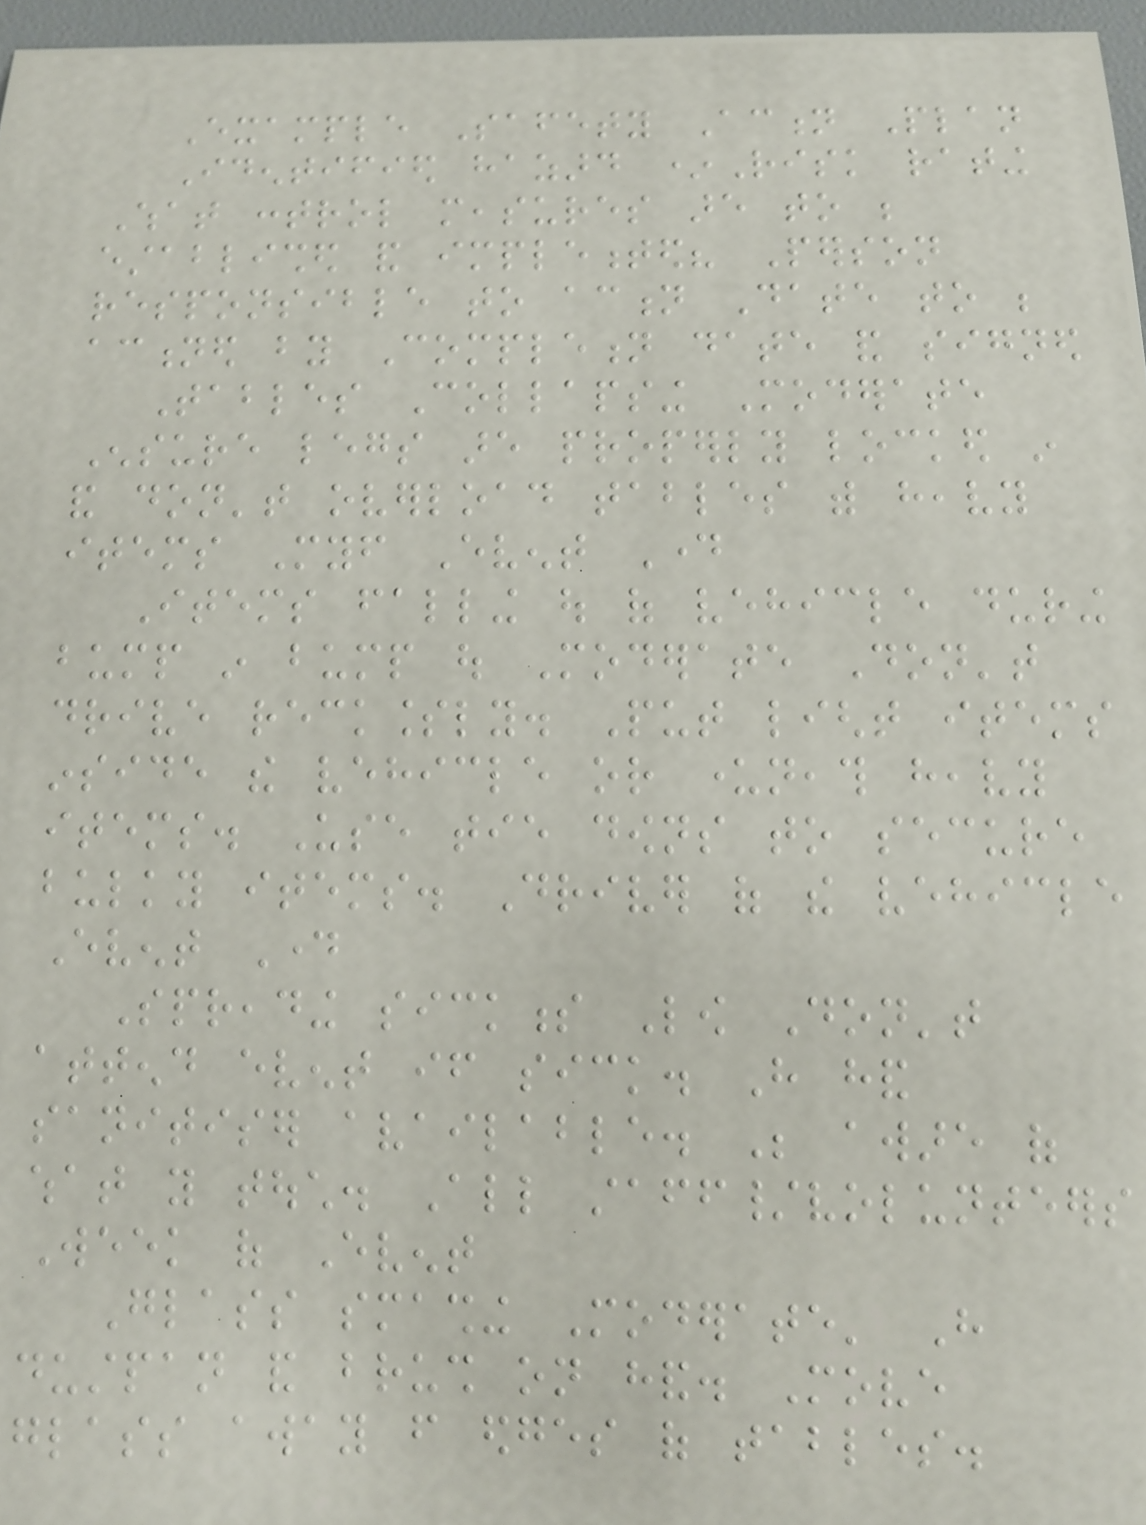Example Safety Action Plan
Identified hazard *Risk rating
What control measures are to be
established and implemented? Person
responsible to action Date to be
actioned by Completion date and signed
Tables Collapsing Moderate
Ensure legs are properly locked in
and don't overload tables with heavy
items Myself Event Day
Items falling out of vehicle during
bump in bump out Moderate Don't
drive recklessly. Put light items
inside the vehicle or underneath heavy
items. Use tie downs to secure
bulky items. Driver of the vehicle
Event Day
Spreading sickness Low Don't
attend event if sick. Have hand
sanitiser available. Be aware of
what you touch. All staff/volunteers
Week of Event
Glass smashing Moderate' Have
dustpan and brush on hand. Move
glass away from edges of tables.
